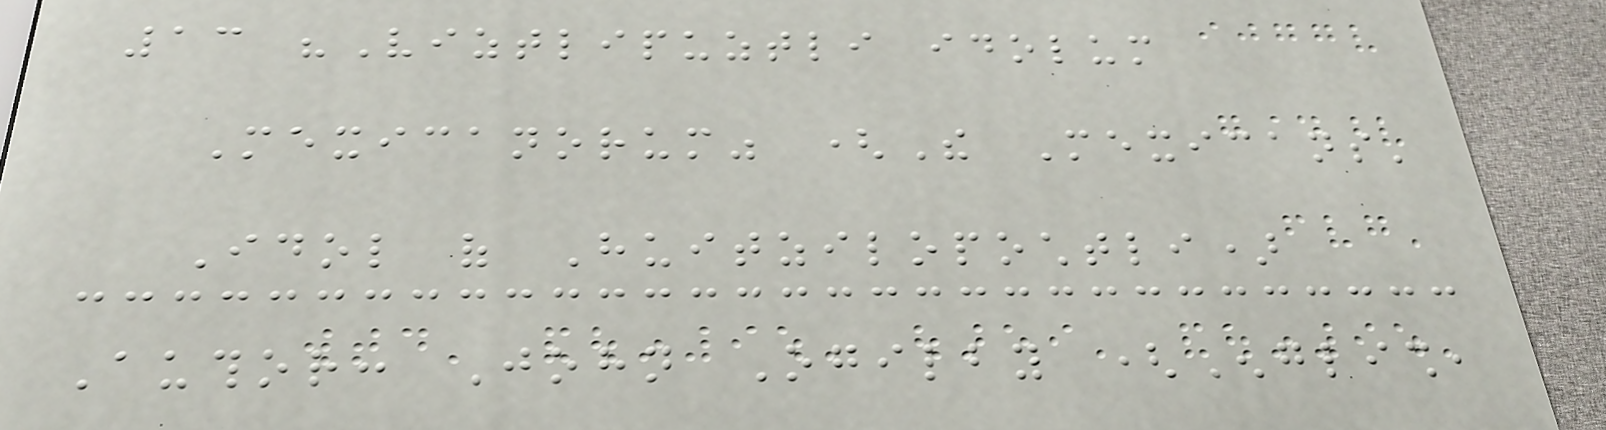13 "Viztlipuztli idolum
Mexicanorum" (The Mexicans'
Idol of Huitzilopochtli)
Author: John Ogilby (English,
